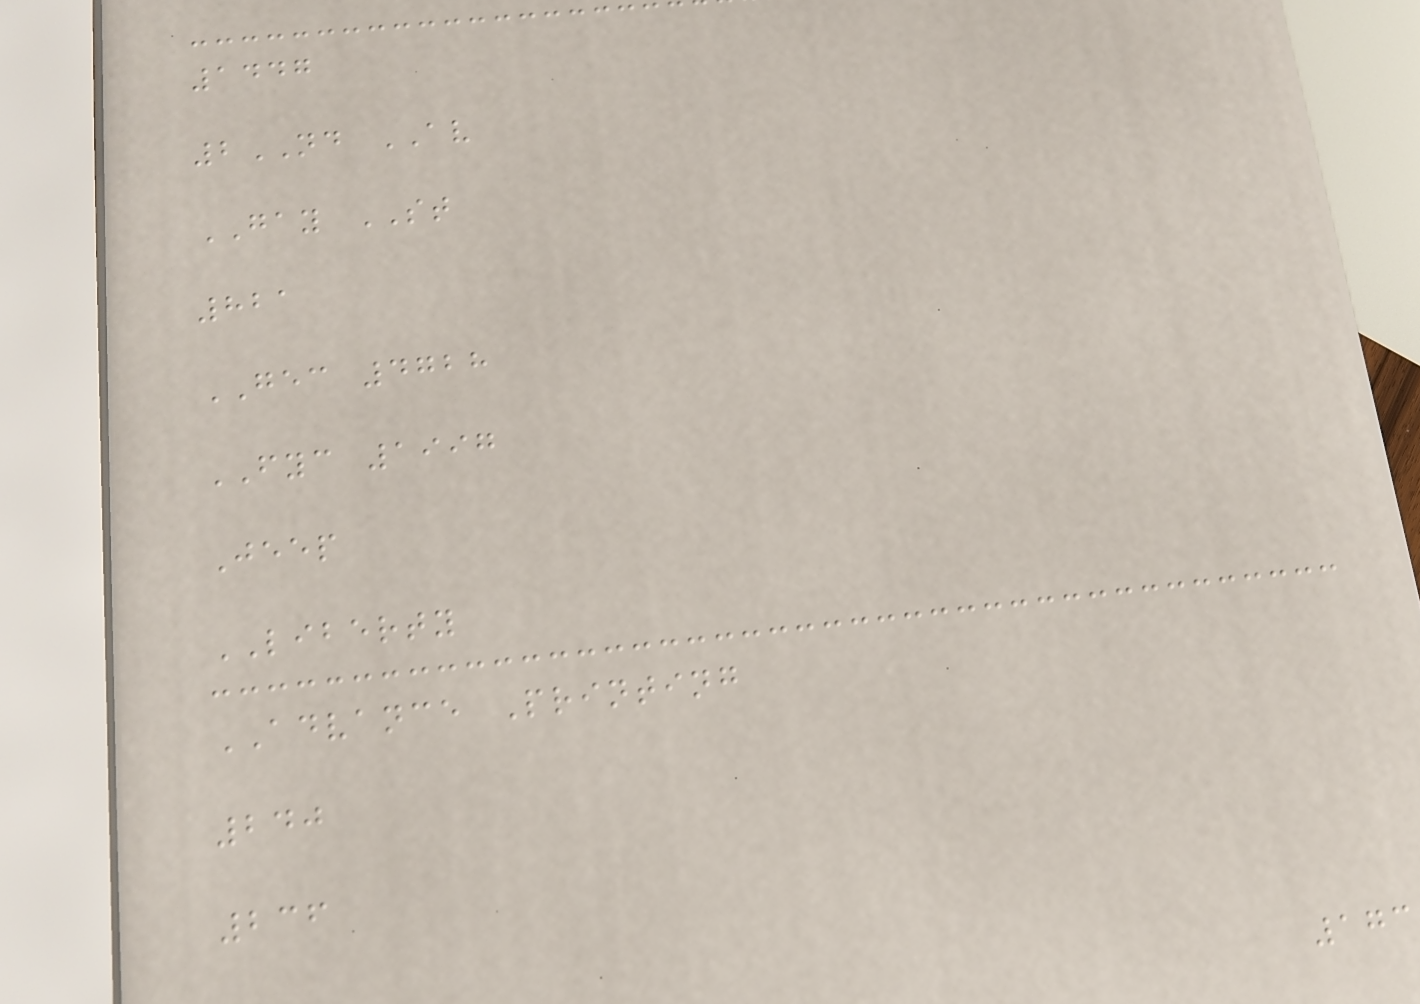1447
2ND AV
GAY ST
821
GEC 4728
FYC 1997
Jeep
LIBERTY
ADVANCE Printing
240
236
173
